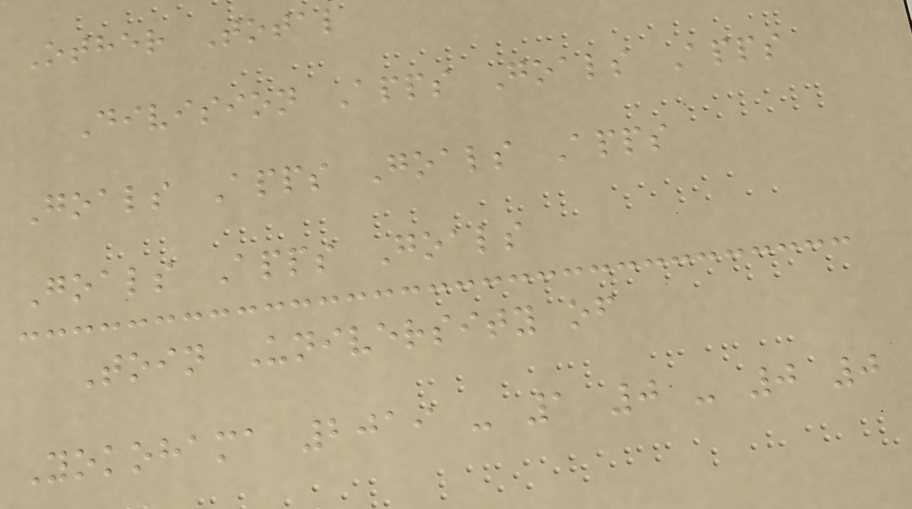Other Total
Division Apps Goals Apps
Goals Apps Goals Apps
Goals Apps Goals
Toin University of
Yokohama 2019 - 1 0 - 0 0
